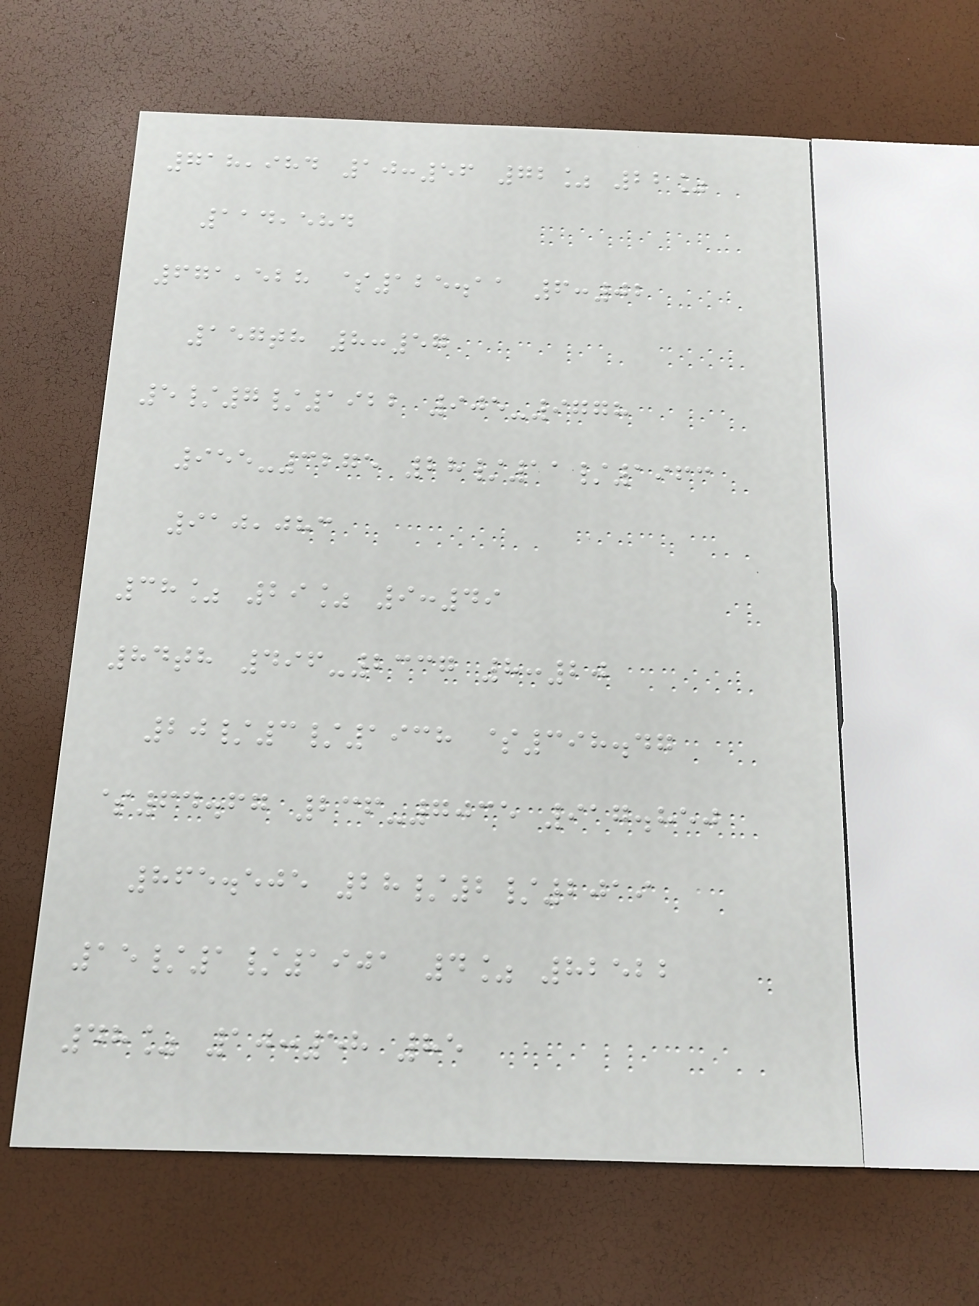718,984 10:56 72% 22%
114,584
671,528 $125.11 6:02
157th 8:57
5/7/1922 905-9778
955-3275 28/11/1963
910,083
38% 29% 9:49
84th 496-2337 8:20
20/3/1938 $398.47
$64.67 236-7035 917.850
865.505 28/2/2019
15/1/1901 4% 82522
48% 10:58 85
